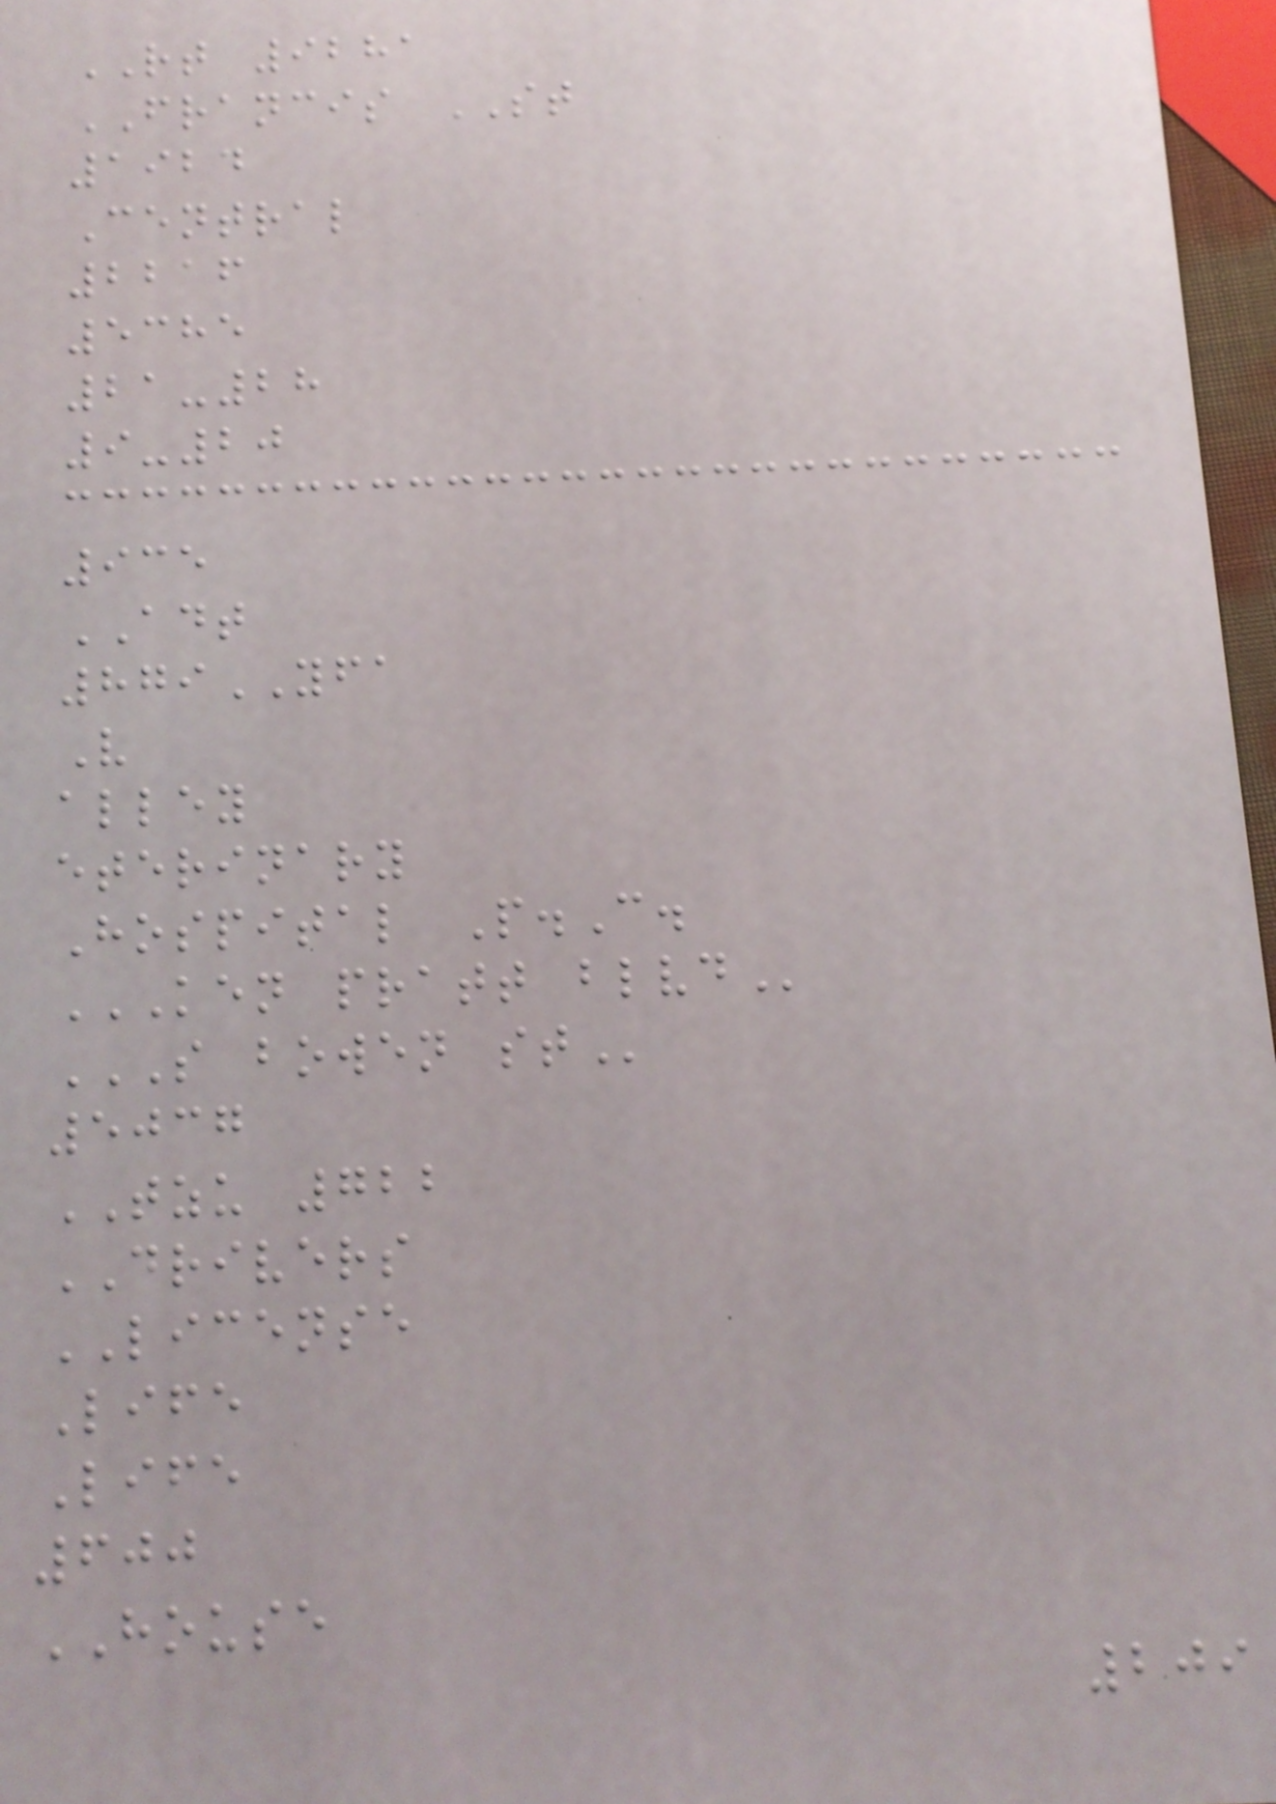RT 9281
FRANCIS ST
1924
Central
2216
5385
21-28
9-20
935
ADT
879YFA
V
alley
eterinary
Hospital P.C.
KEN PRATT BLVD
S BOWEN ST
5037
TZU 722
DRIVERS
LICENSE
Life
Life
600
HOUSE
209
